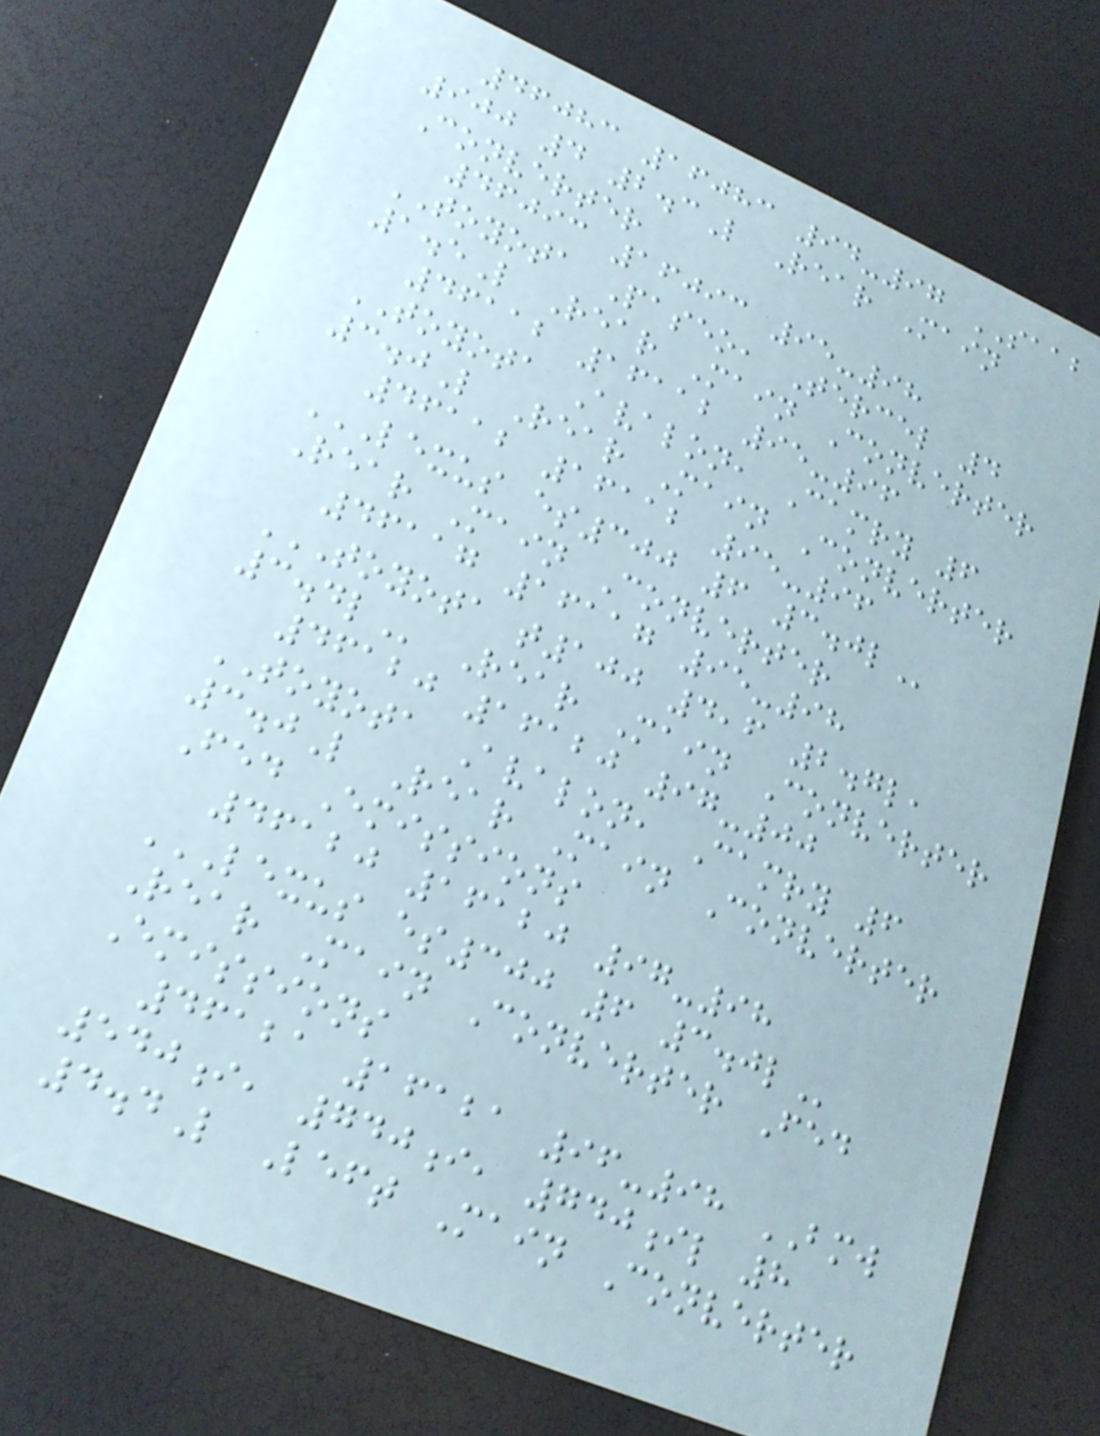46083 16083 94-97 SAAB
900 4 2.3L Rear Main
Converter
46093 16093 95-98
TOYOTA Paseo, Tercel 4
1.5L Rear Main Converter
46112 16112 95-96
TOYOTA Avalon, Camry 6
3.0L Rear Main Converter
46112 16112 95-96
LEXUS ES300 6 3.0L
Rear Main Converter
46117 16117 95-98
TOYOTA T100 4,6 2.7L,
3.4L Rear Main Converter
46120 16120 97-00
TOYOTA Avalon, Camry 6
3.0L Rear Main Converter
Fed Emissions
46120 16120 97-98
LEXUS ES300 6 3.0L
Rear Main Converter Fed
Emissions
46121 16121 96-98 BMW
540i, 740i, 740il 8
4.4L Left Main Converter
